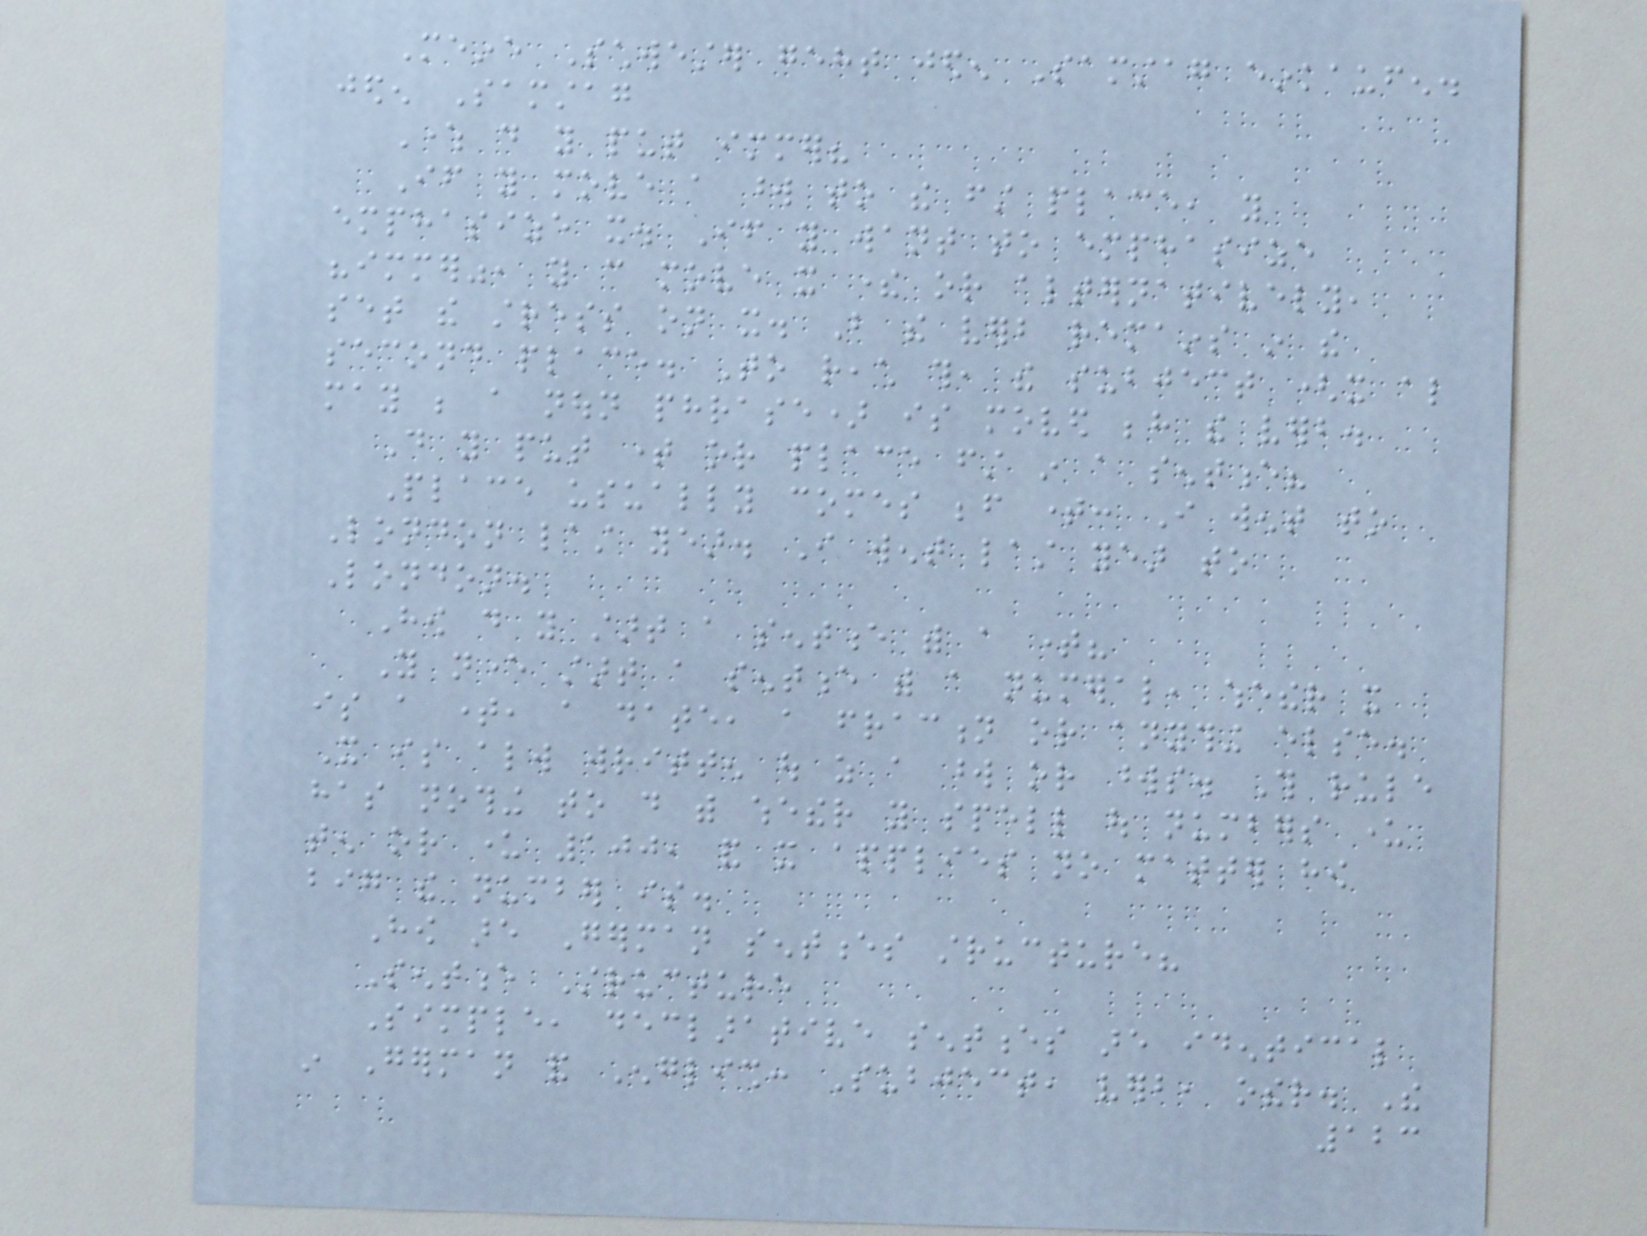Meine Schwester geht jeden Samstag einkaufen.
jeden Samstag
Where do you put immer?
If you move a word to the first place, you
emphasize it. If you want to emphasize
"immer", you can move it there or alternatively,
set the stress on it. But the verb remains in the
second place. To reach this, the subject (it also
may be a noun phrase) is moved behind the verb.
Do you put time or place first in a sentence?
Place usually comes before time: I went to
London last year. I went last year to
London.
How do you start a sentence with a time?
You never start a sentence with a numeral, whether it
is a time, a date, a fraction or anything else.
It is always written out as a word or words. This rule
has nothing to do with whether you spell out numbers under
ten or under 100, and it applies no matter how
big the number is.
How are German sentences structure?
Sentence Structure
Simple, declarative sentences are identical
in German and English: Subject, verb, other. The
123
